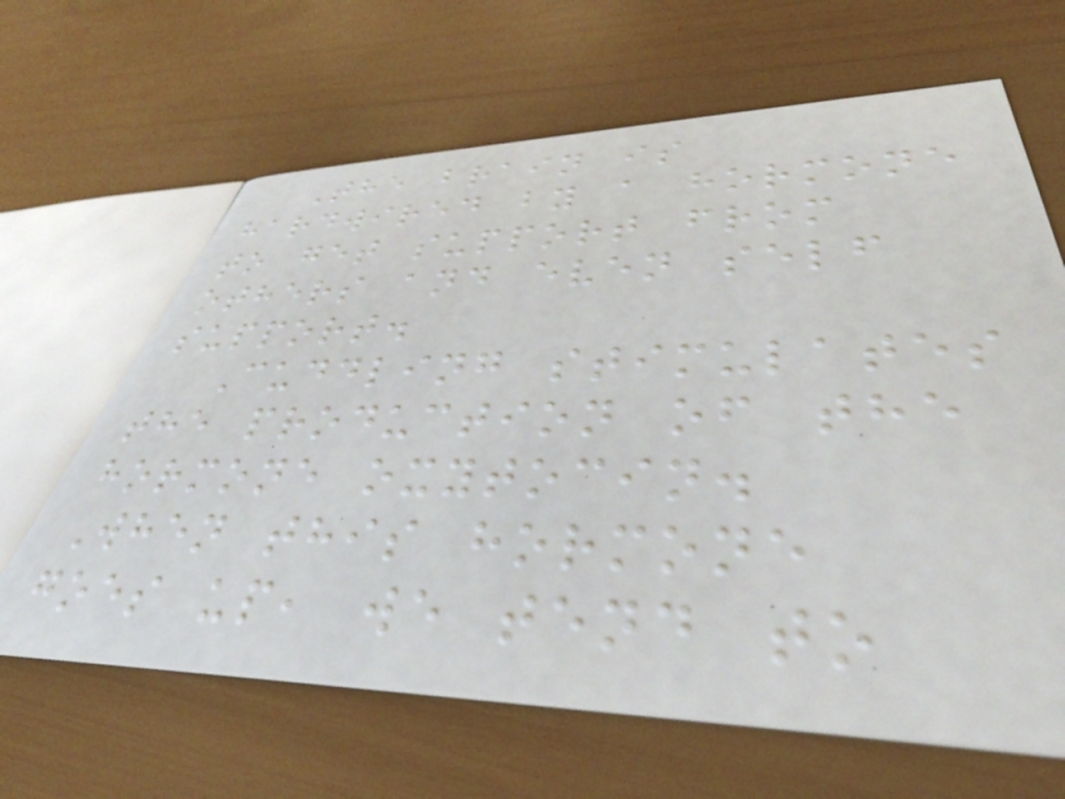The brain is
hardwired by a hormone
to get support from
others and even self
support.
Cuddling stimulates
the production of the
hormone oxytocin.
When this hormone
goes up, we tend to
